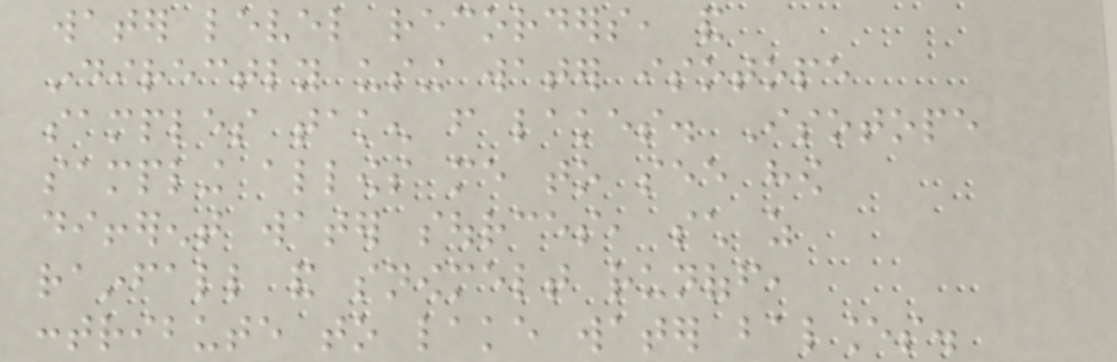water level recorders, and
indirectly using water isotope
samples taken from lakes. Isotope
sampling allows me to see how
different water sources, such as
rainfall and snowmelt runoff,
contribute to lake water balances.
